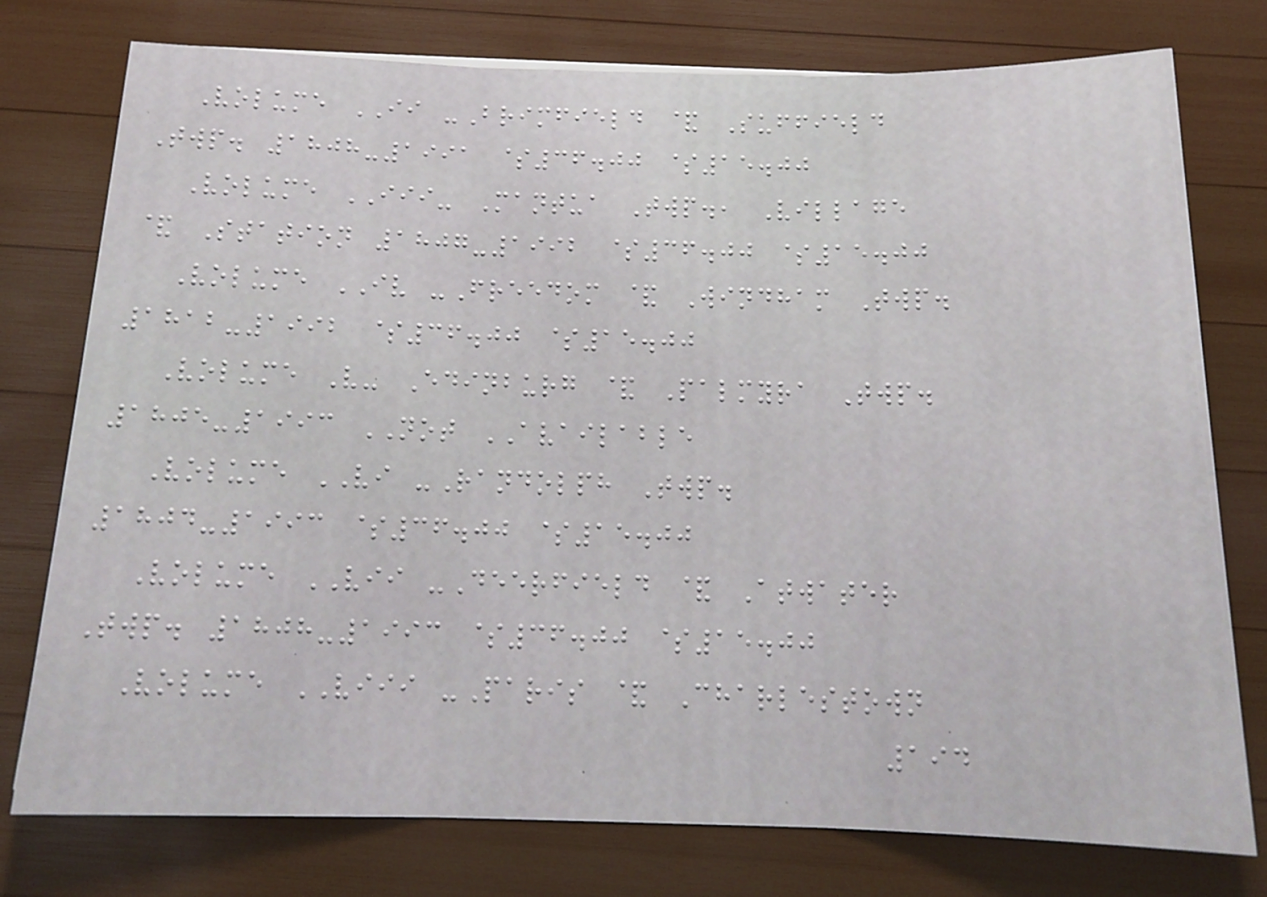Volume II -Brimfield & Suffield
Twp. 1808-1991 $36.00 $15.00
Volume III- Mantua Twp., Village
& Station 1807-1992 $36.00 $15.00
Volume IV -Freedom & Windham Twp.
1812-1992 $36.00 $15.00
Volume V- Edinburg & Palmyra Twp.
1805-1993 NOT AVAILABLE
Volume VI -Randolph Twp.
1804-1993 $36.00 $15.00
Volume VII -Deerfield & Atwater
Twp. 1808-1993 $36.00 $15.00
Volume VIII -Paris & Charlestown
194
